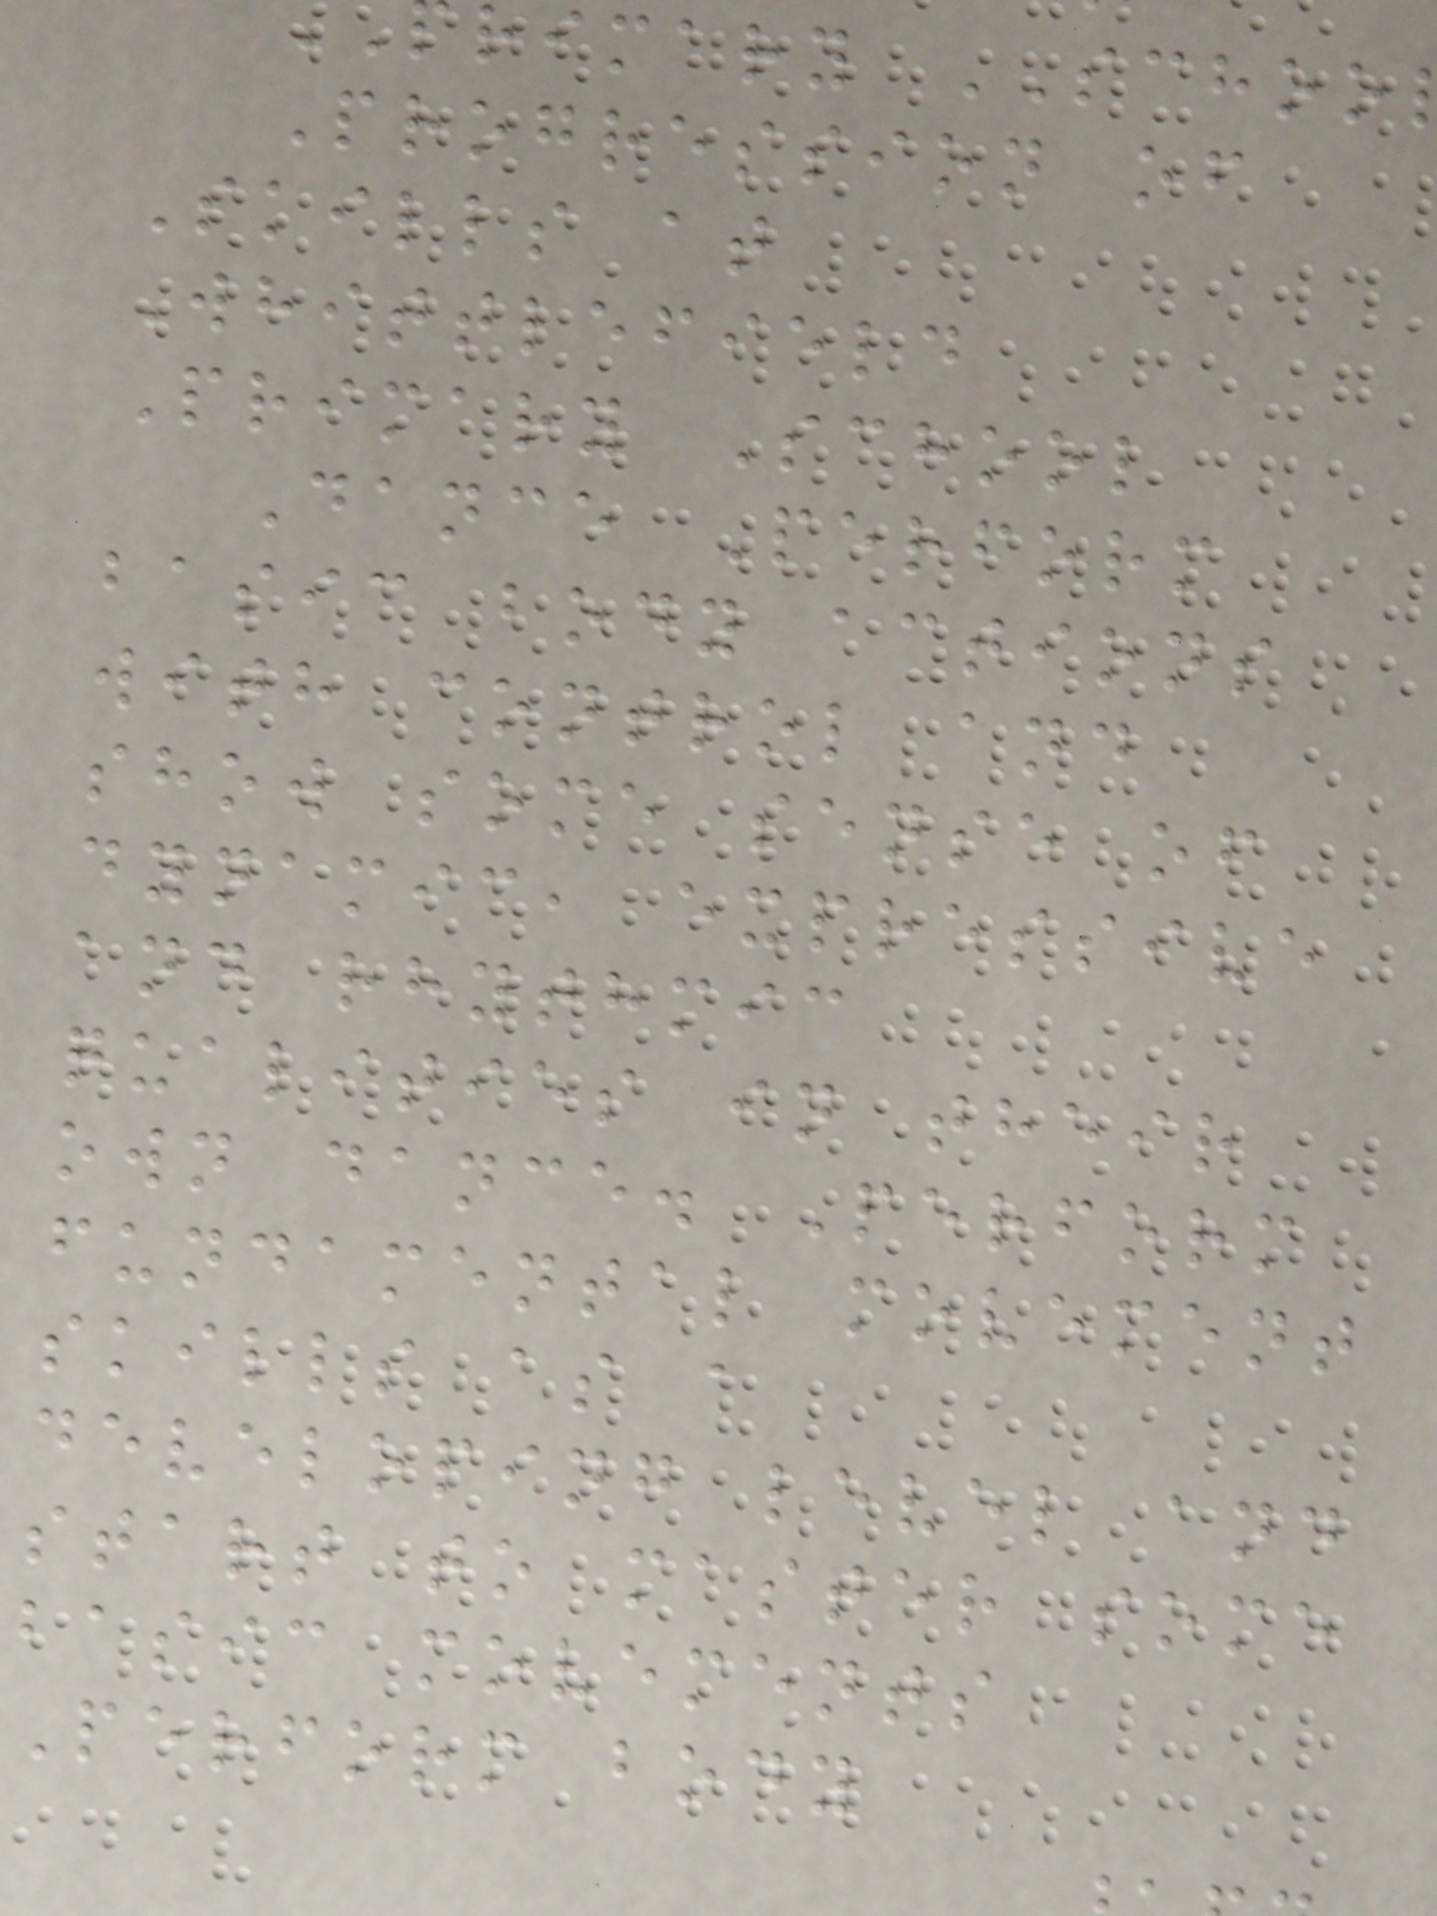rimary SCHOO
Progression of
Skills at
Whittlefield
Primary School
Dance Perform
basic body actions
with control and
show some sense of
dynamic, expressive
and rhythmic
qualities in their
own dance. Perform
fundamental movement
skills as a
developing level and
start to master some
basic movements
Perform body
